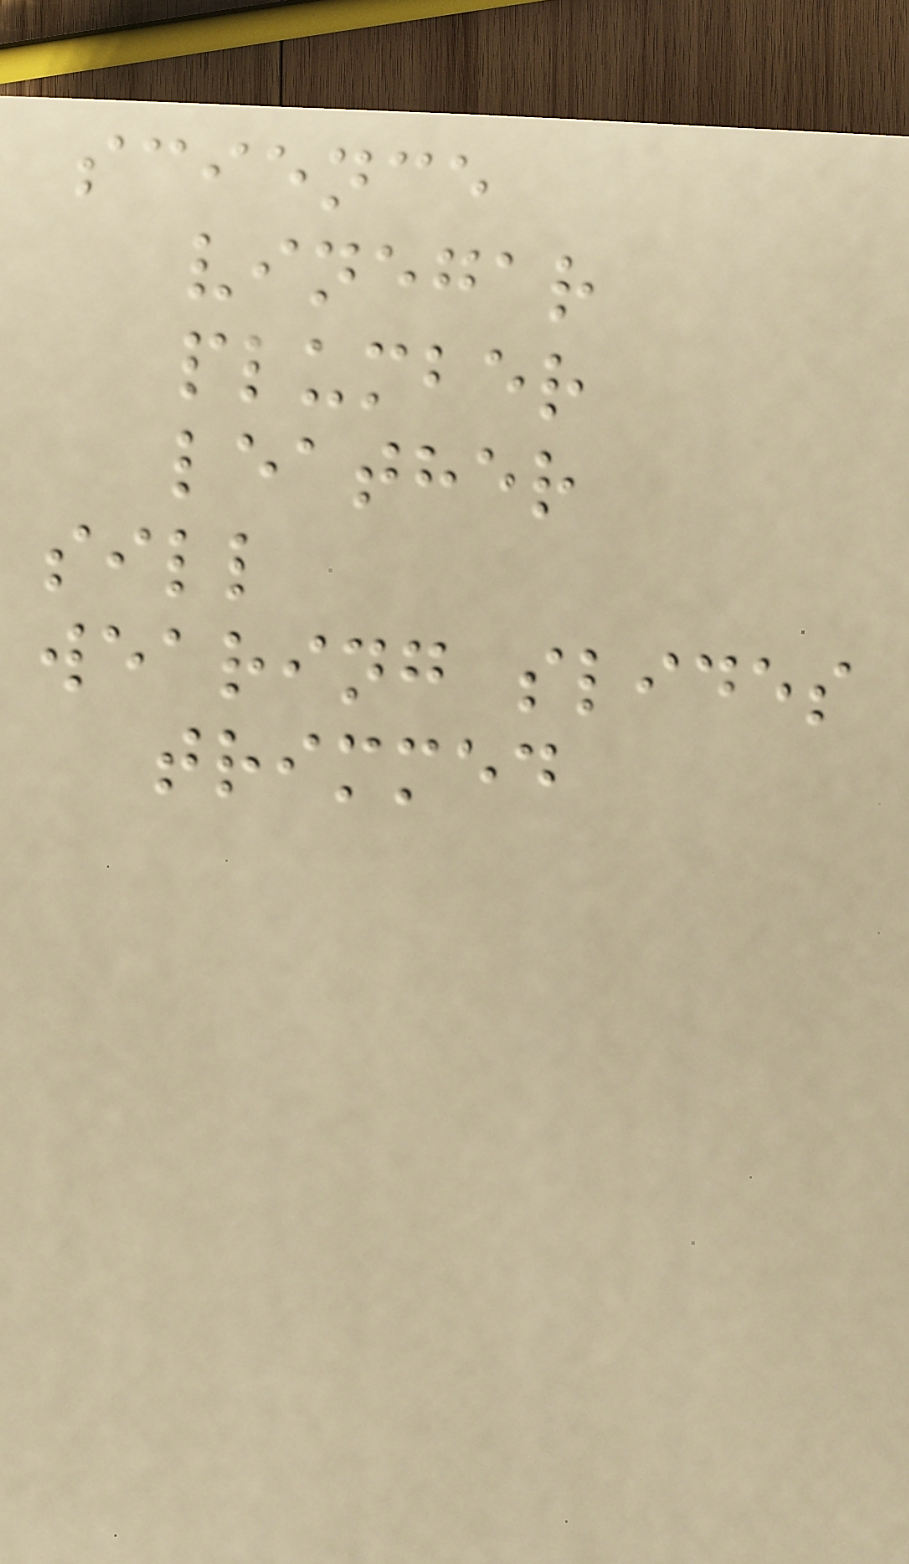science
vinegar
plumber
leather
sill
wearing slides
trimmed
